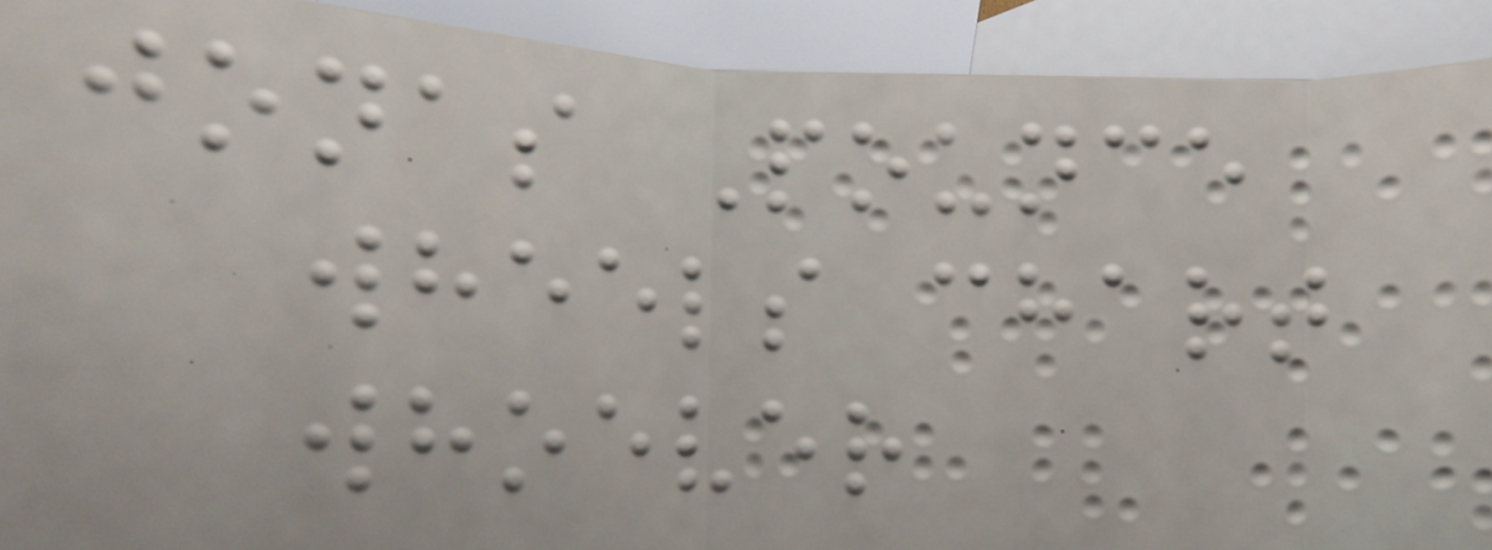jonas Pounce
wheels chart
whoever
